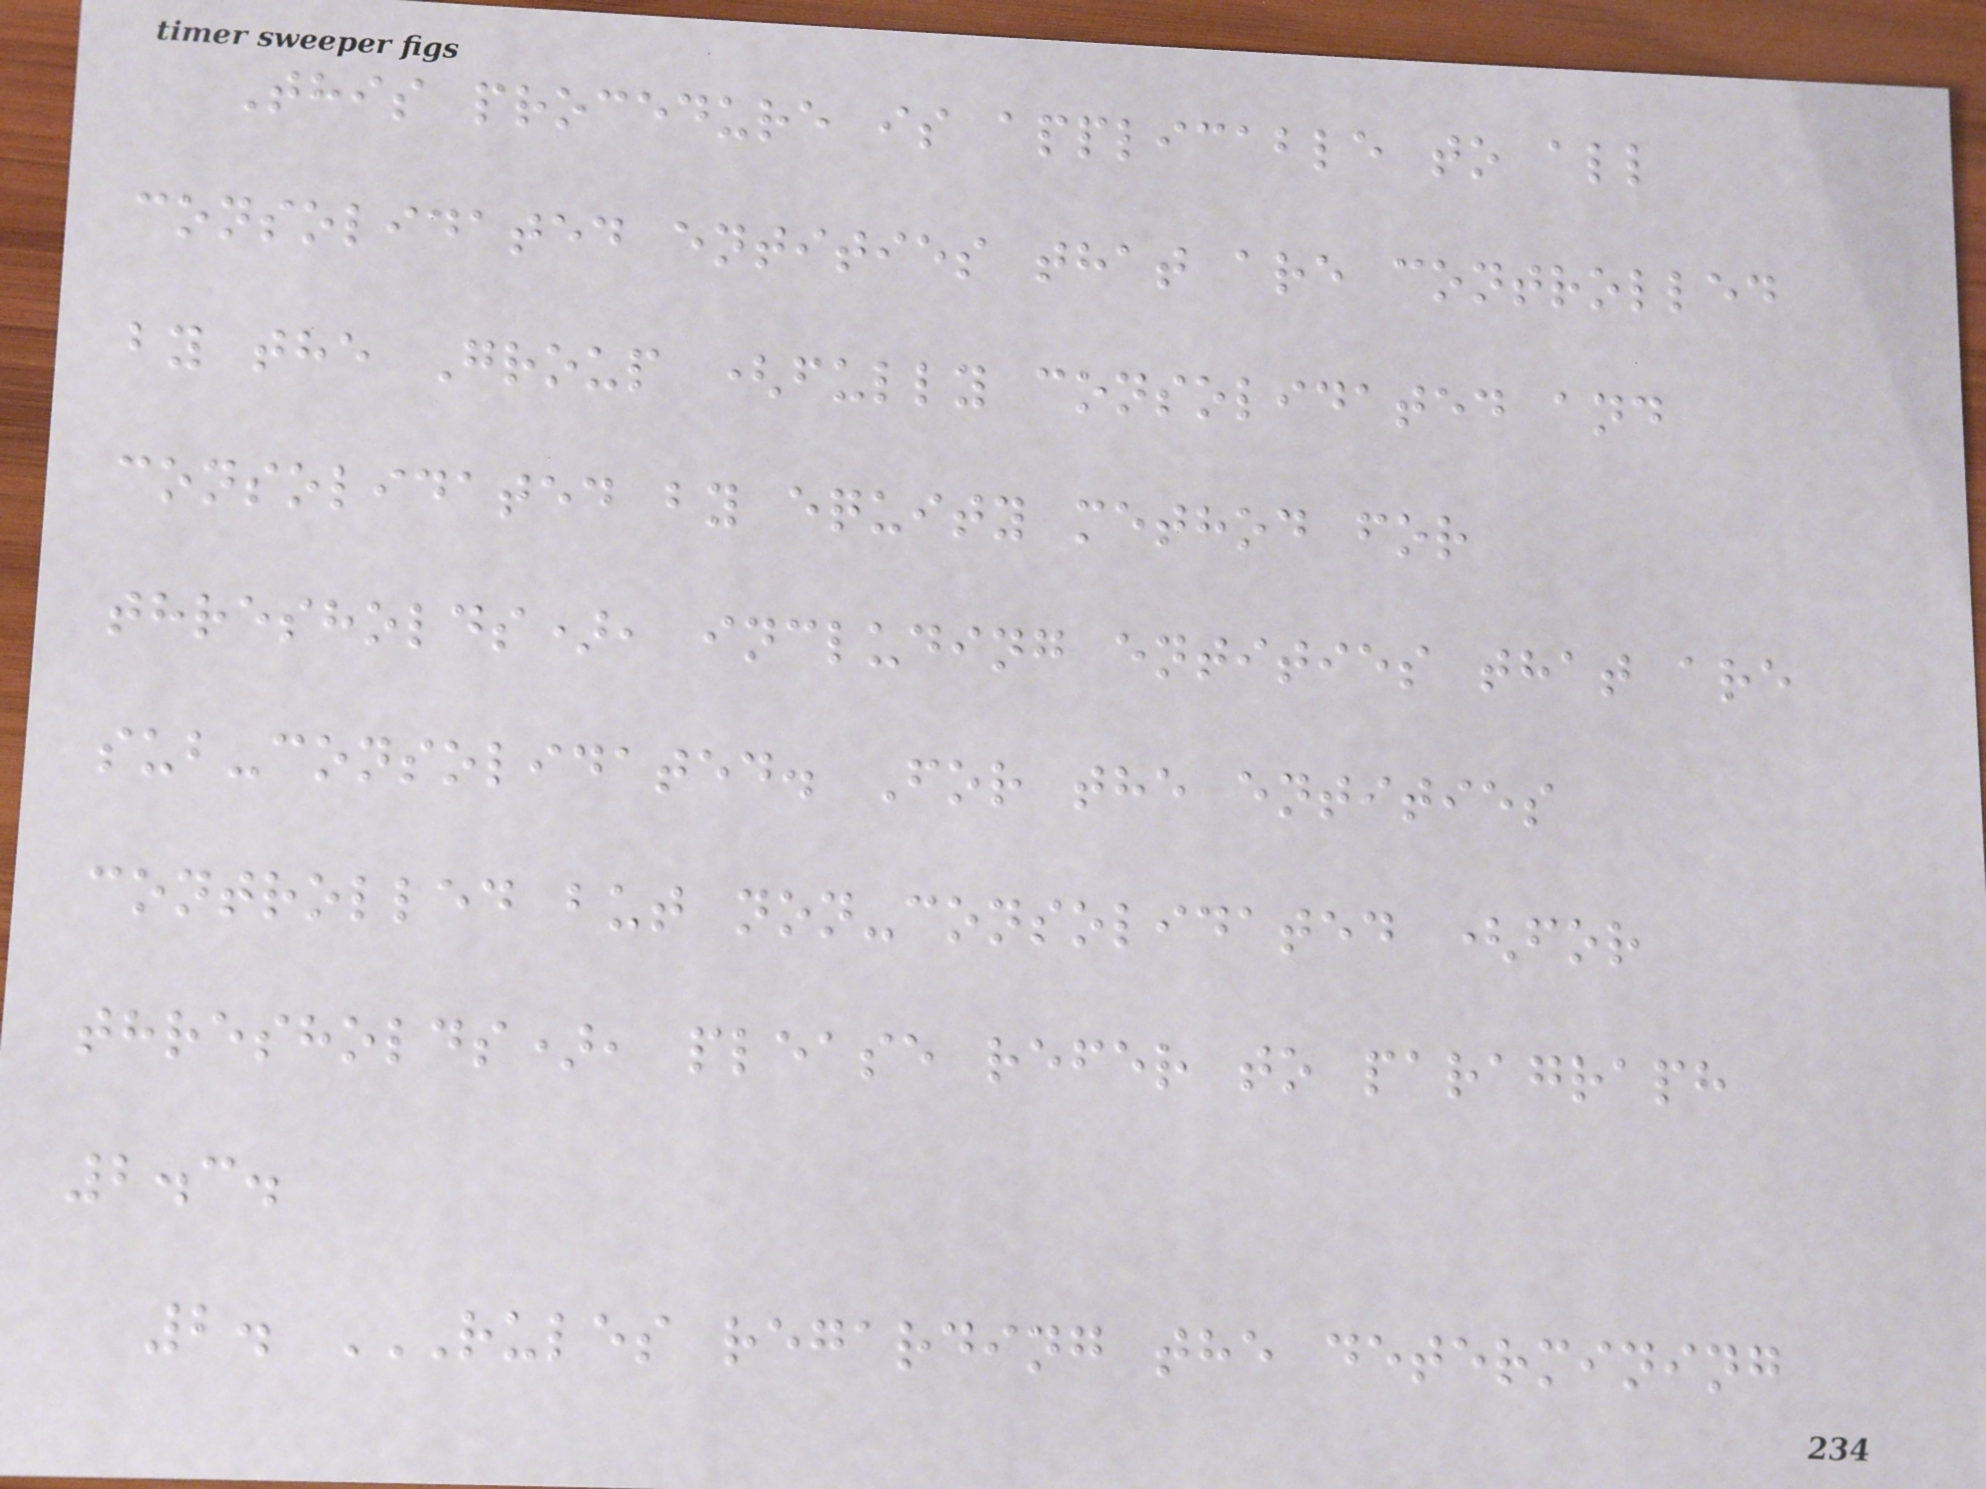This procedure is applicable to all
consolidated entities that are controlled
by the Group (fully consolidated and
consolidated by equity method for
thresholds), including entities that are
sub-consolidated. For the entities
controlled but non-consolidated (for
thresholds), please refer to paragraph
2.3.
2. RULES REGARDING THE DETERMINING
